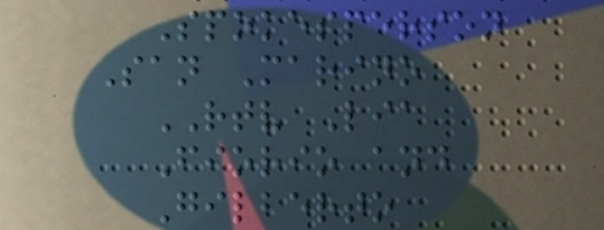Spokesperson
San Marino
RTV Lia
Fiorio and
Gilberto
